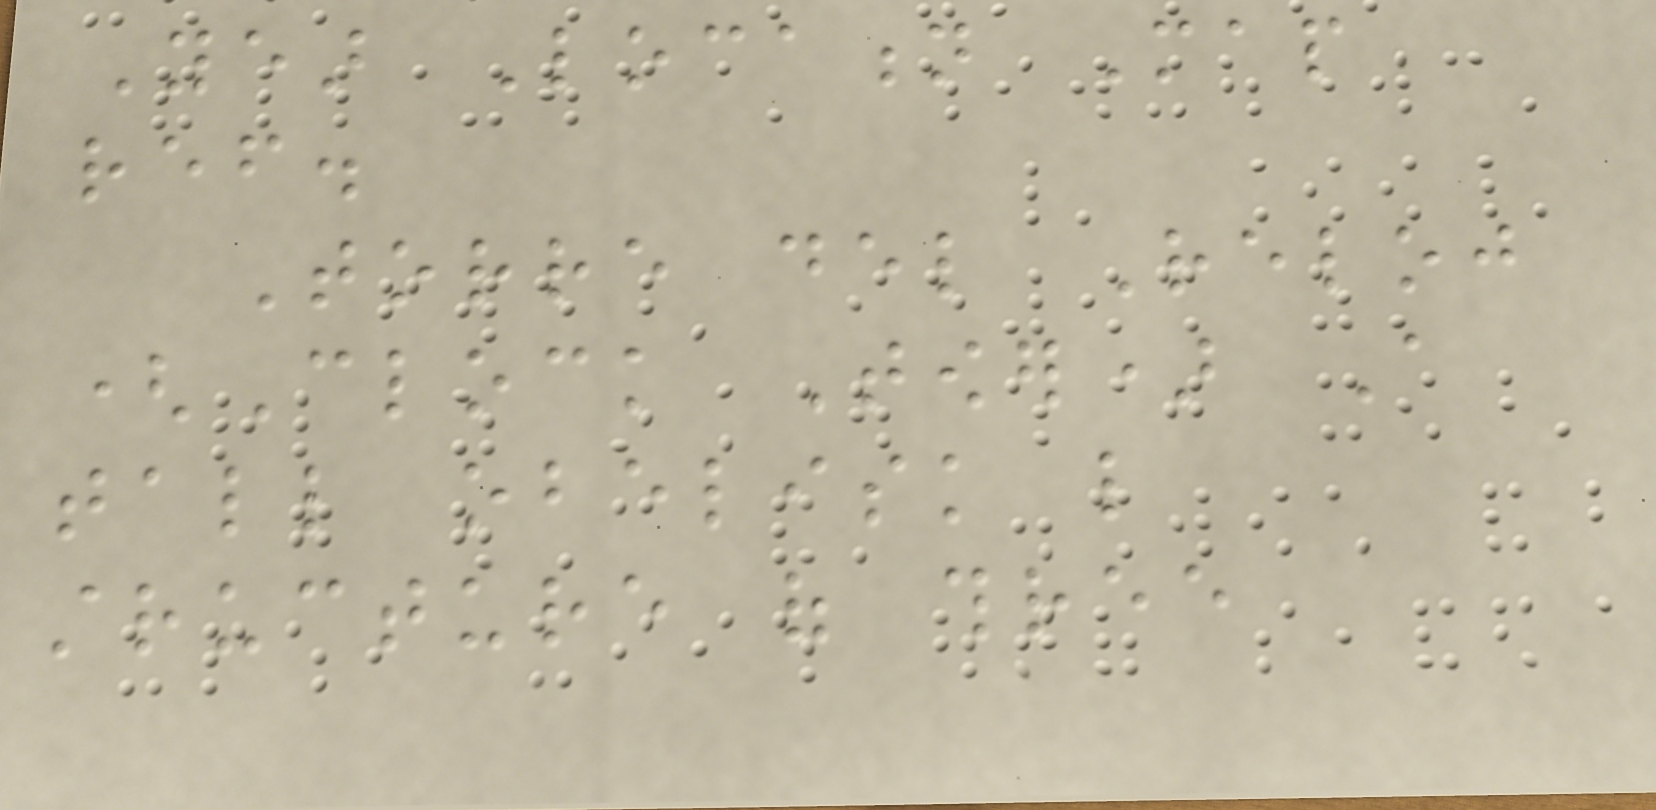Year Location Map
ref.
Torre del Reloj
(Clock Tower) A
tall obelisk like
structure of three
